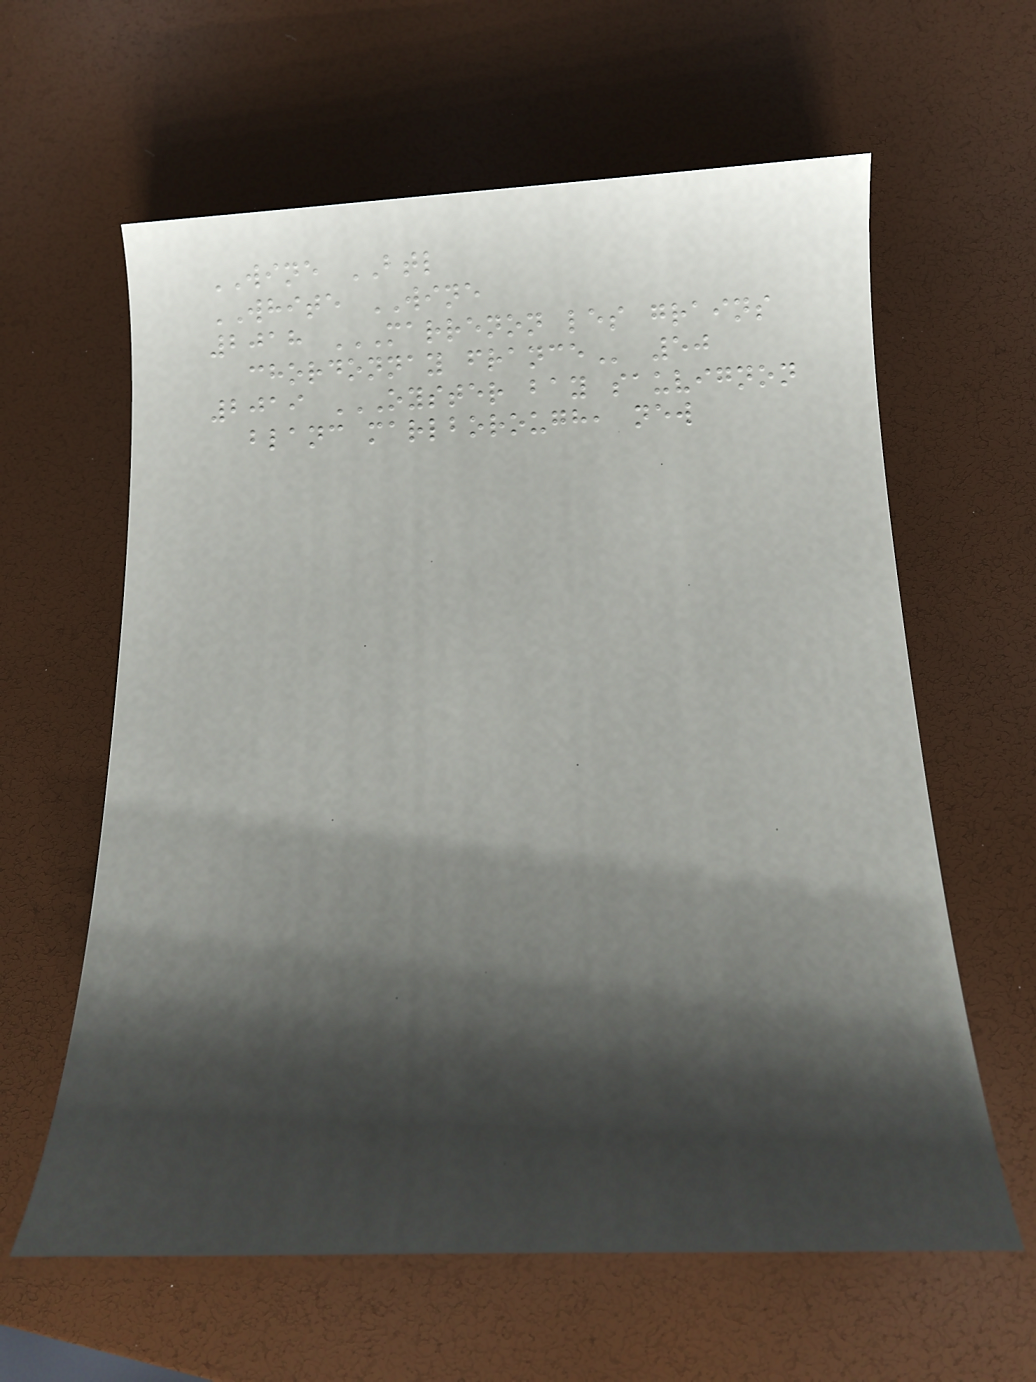WINE BTL
WHITE WINE
2018 MARRENON LES GRAINS
CHORDONNAY FRANCE 50
2019 OYSTER BAY SAUVIGNON
BLANC MARLBOROUGH, NEW
